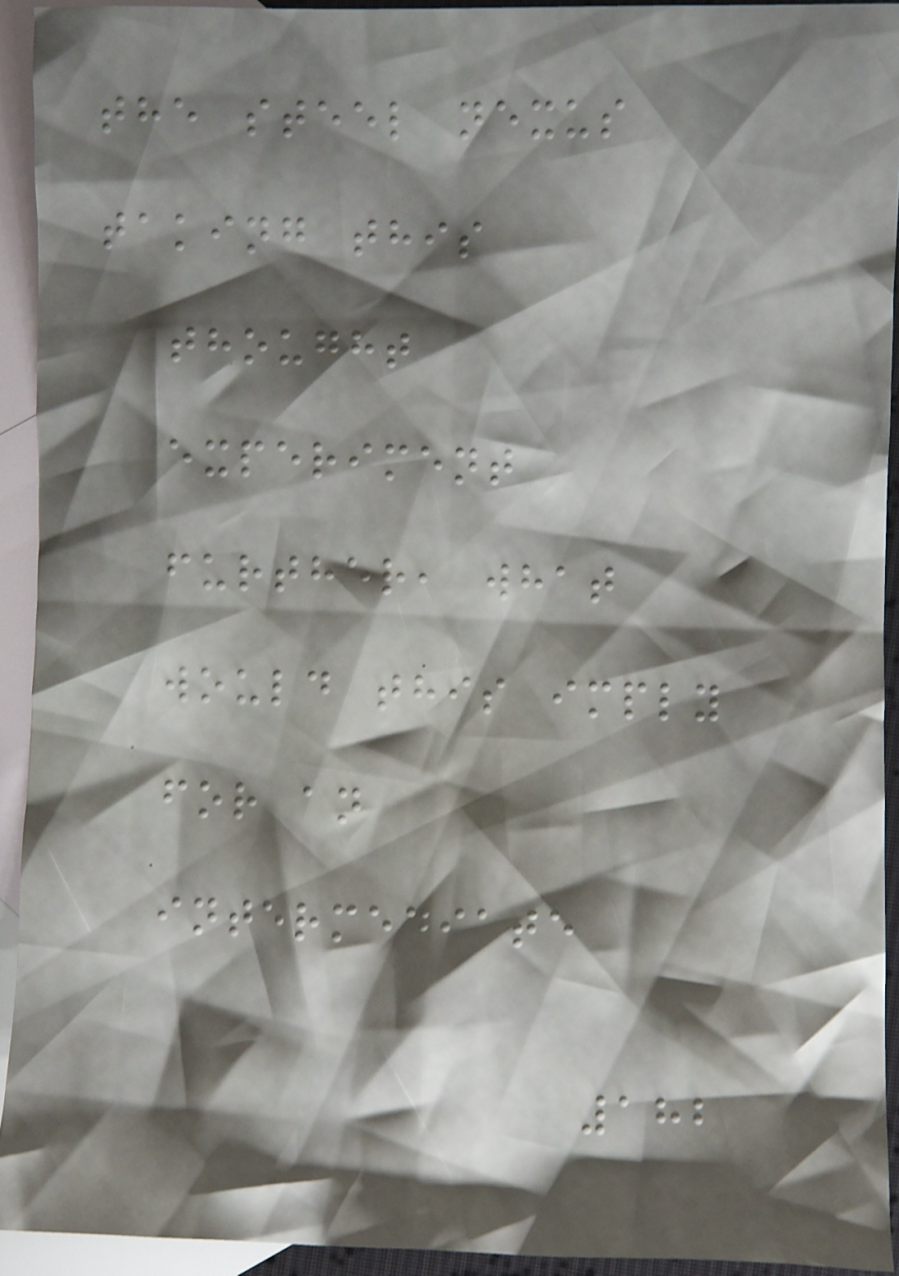the steel nexus
taking this
thought
experiment
further, what
would this imply
for an
intermediate
182
